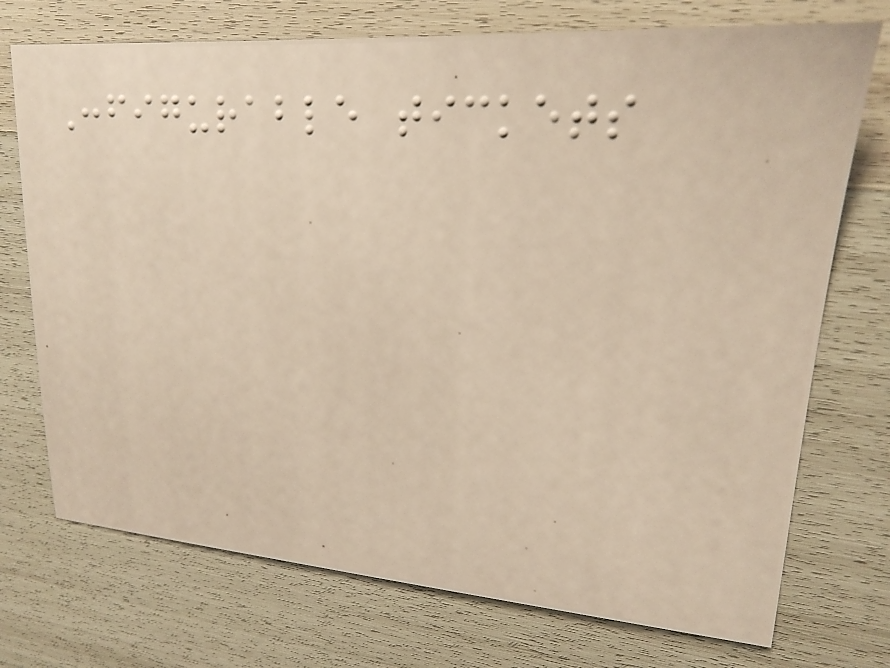Configurable tickets
